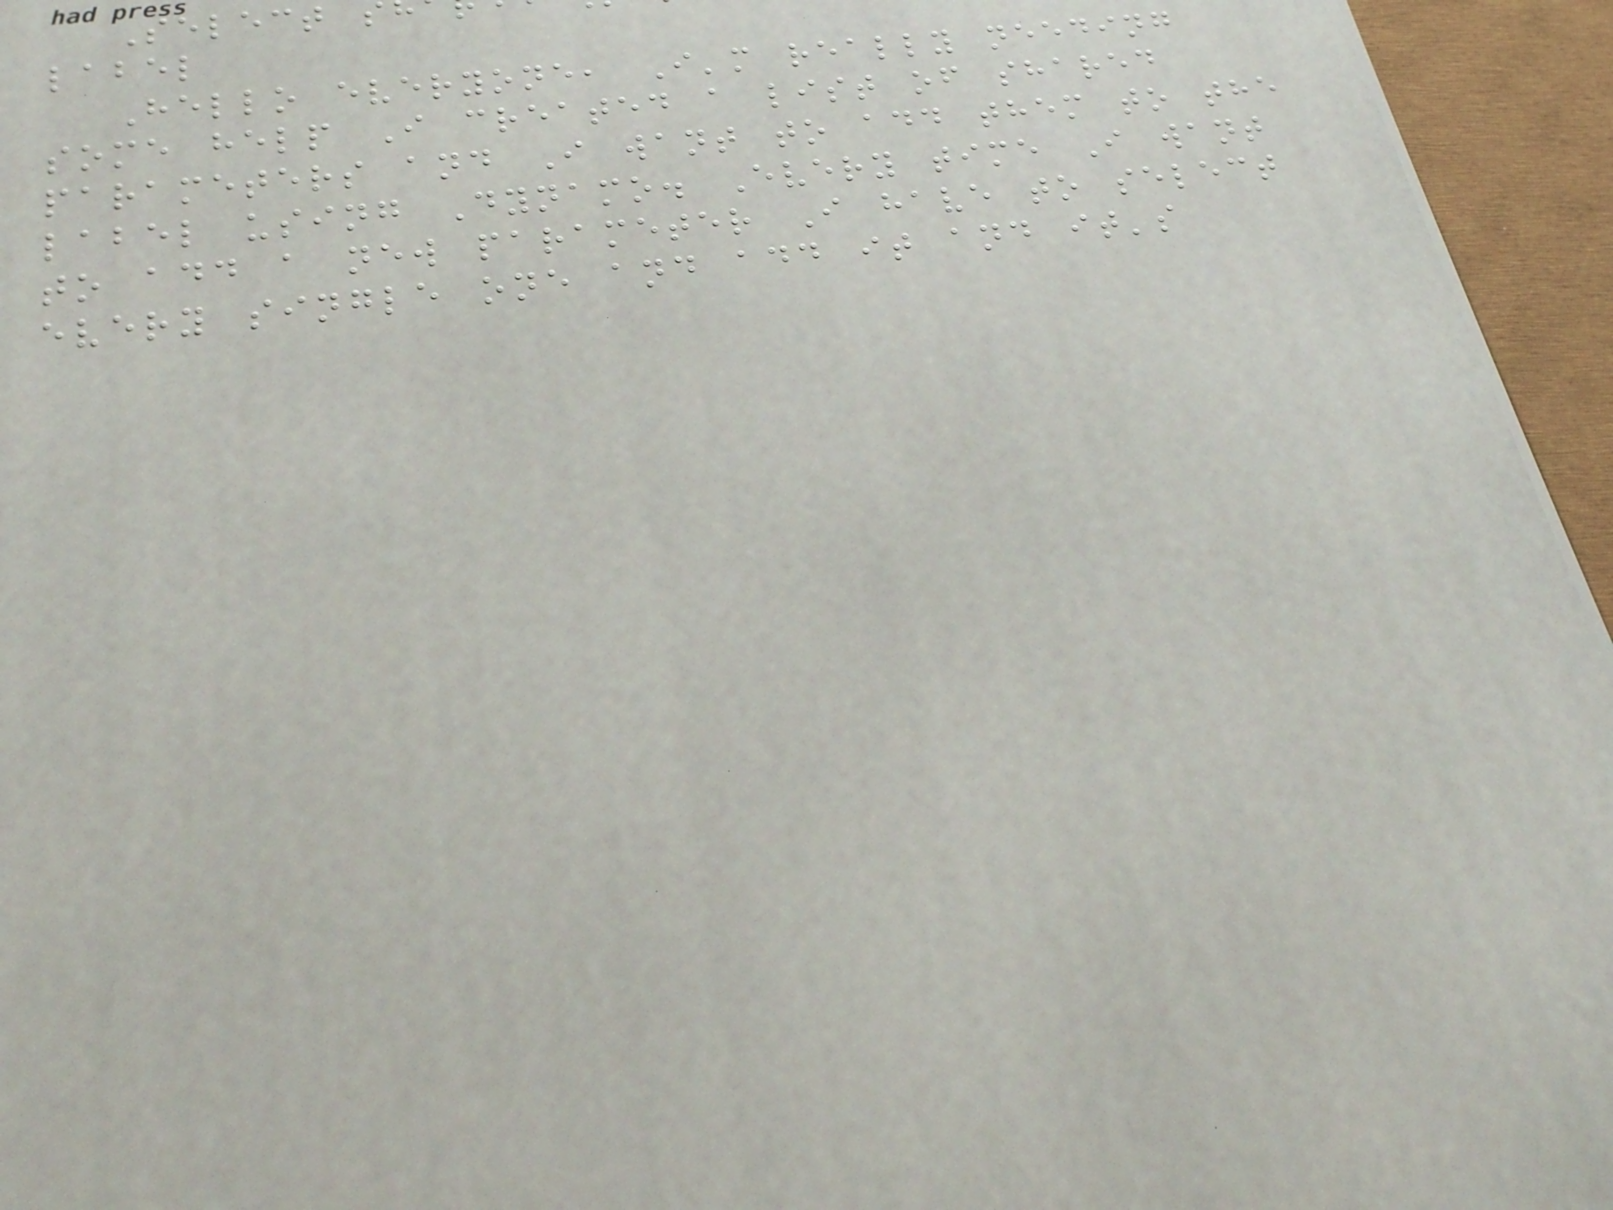label
Hello everyone, I'm really needing
some help I created a list of shared
parameters and I want to add them to the
label using Dynamo. Every time I want
to add a new parameter I have to select
every single one and add it and it's
